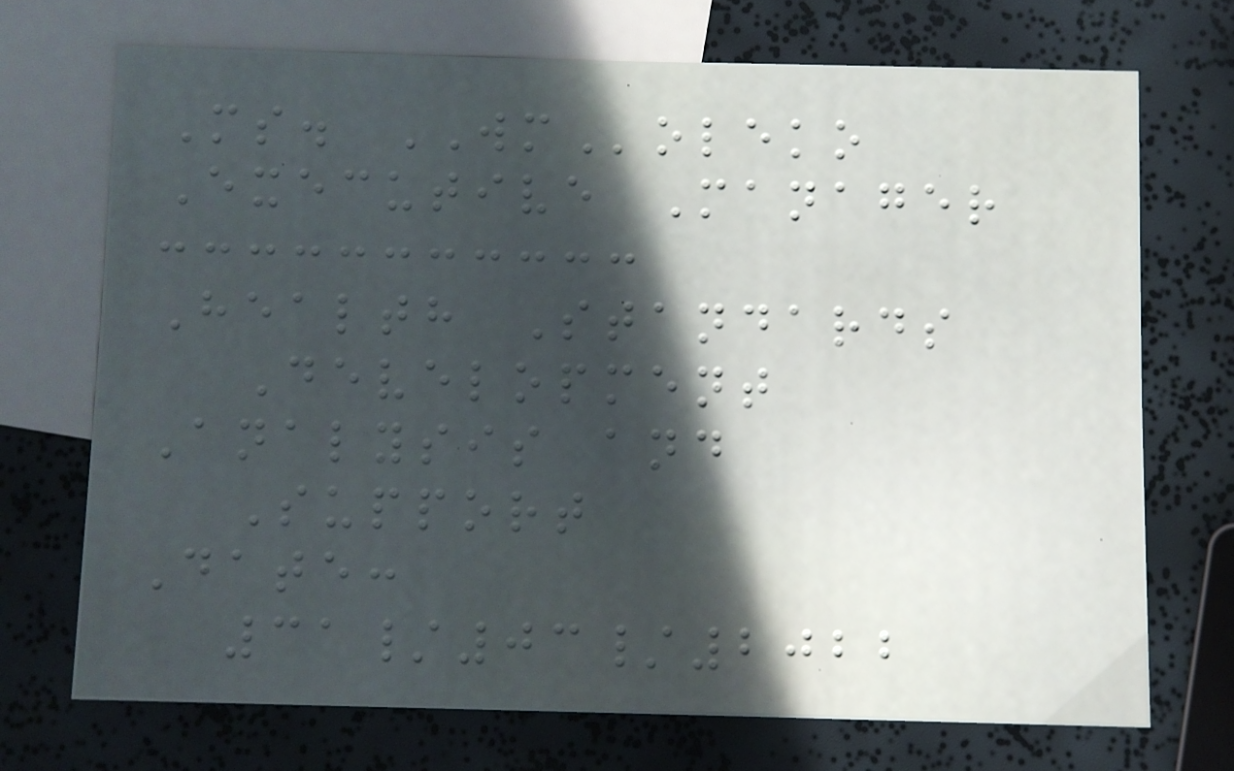Ms. WMoleko
Executive Manager
Health Standards
Development
Analysis and
Support
Date:
31/03/2022
